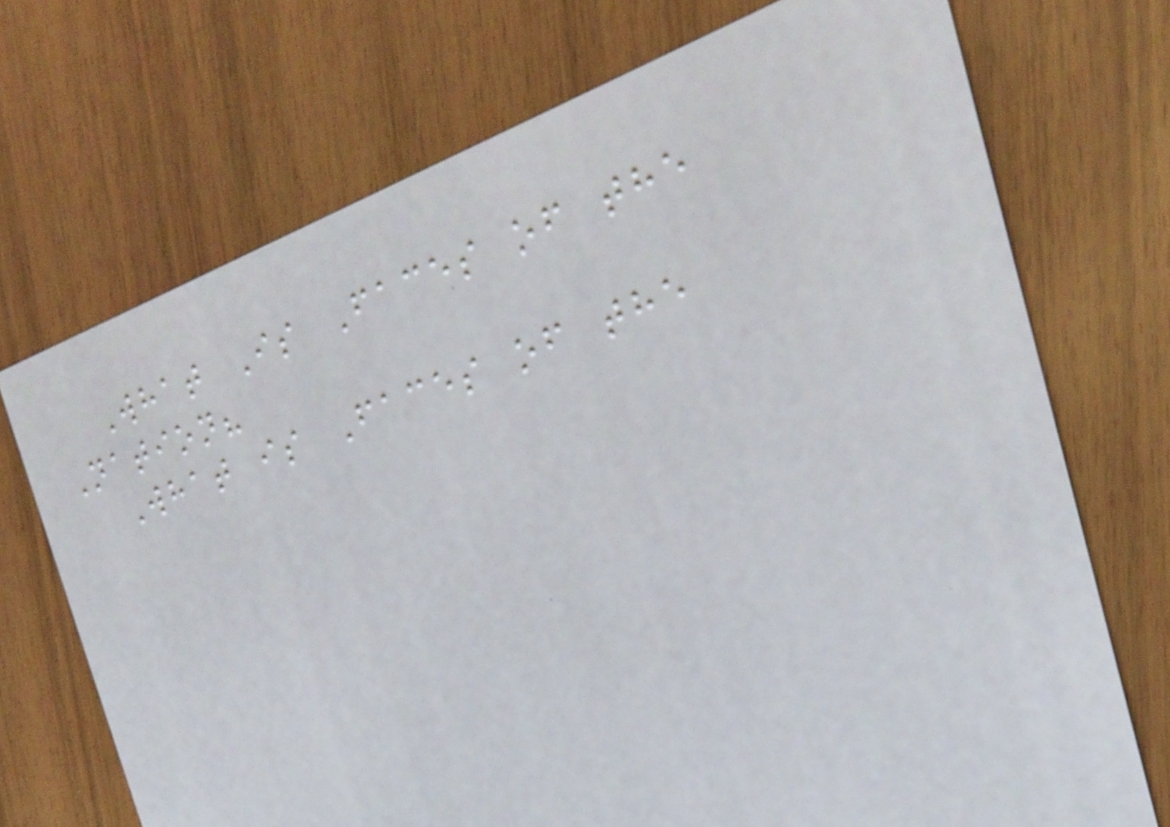What Is Faces of the
Nation?
What is Faces of the
